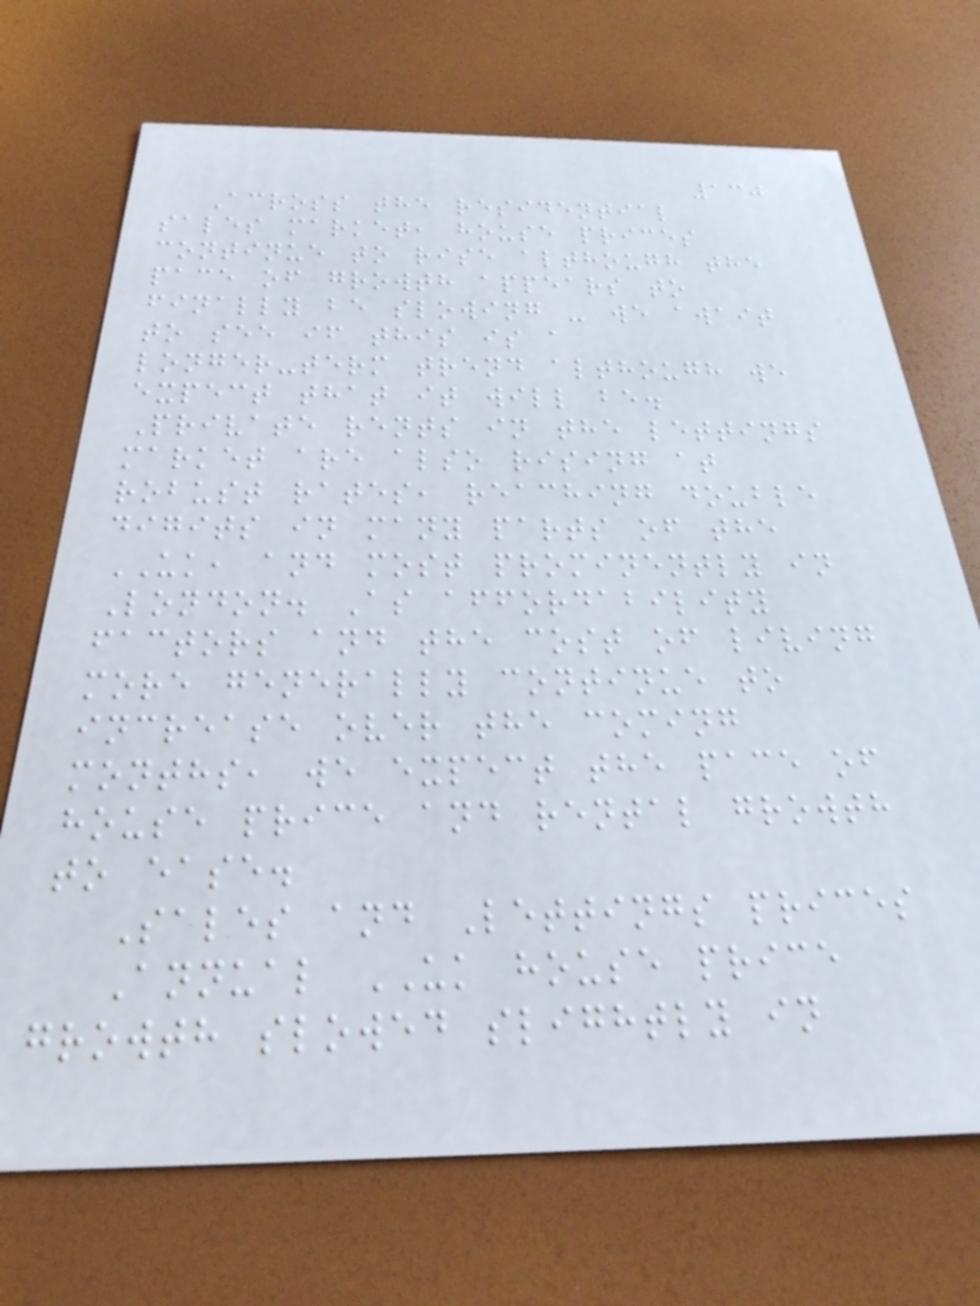130
Across the residential
sales market, house prices
continue to rise although the
pace of growth appears to
finally be slowing - we await
to see if this is a
longer-term trend although we
expect that it will be.
Private rents in the lettings
market are also rising at
robust rates, reaching double
digits in many parts of the
UK, and most prominently in
London. As affordability
factors and the cost of living
more generally continue to
increase over the coming
months, we expect the pace of
house price and rental growth
to ease.
Sales and Lettings prices
Annual UK house price
growth slowed slightly in
